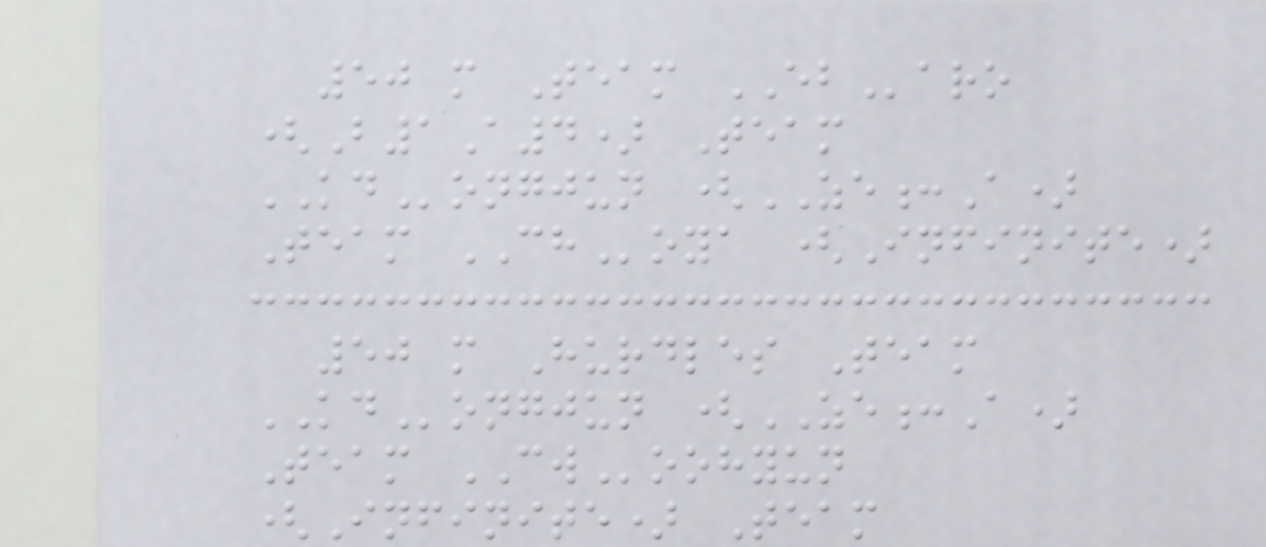50 m Team EBaro
(B1A4) Team
KDongjun (ZE:A)
Team CHoya (Infinite)
50 m Hurdles Team
KDongjun (ZE:A)
Team CWoohyun
(Infinite) Team
